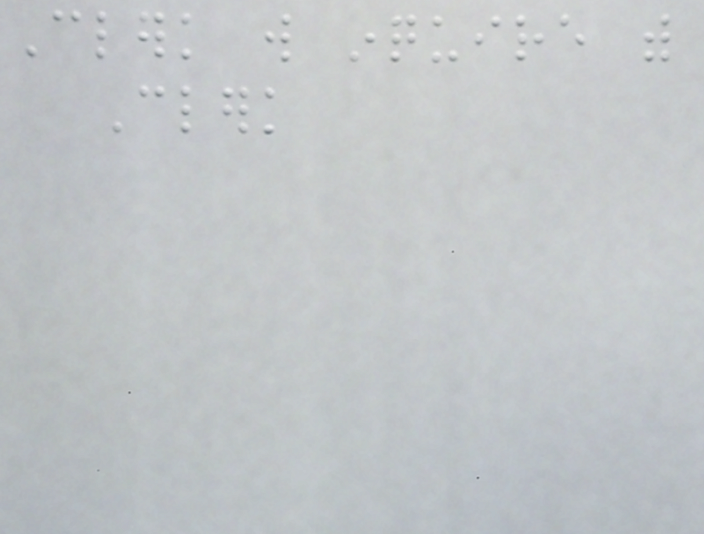Clerk will inquire with
Clerk
